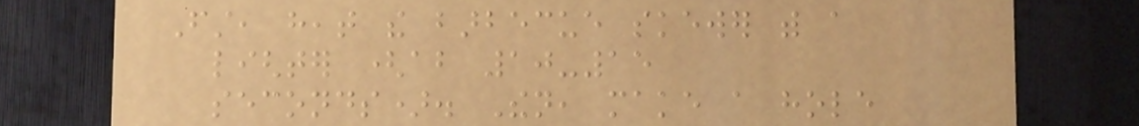First, heat the barbecue skewer with a
lighter (about 10-15
seconds). Then, make a hole
